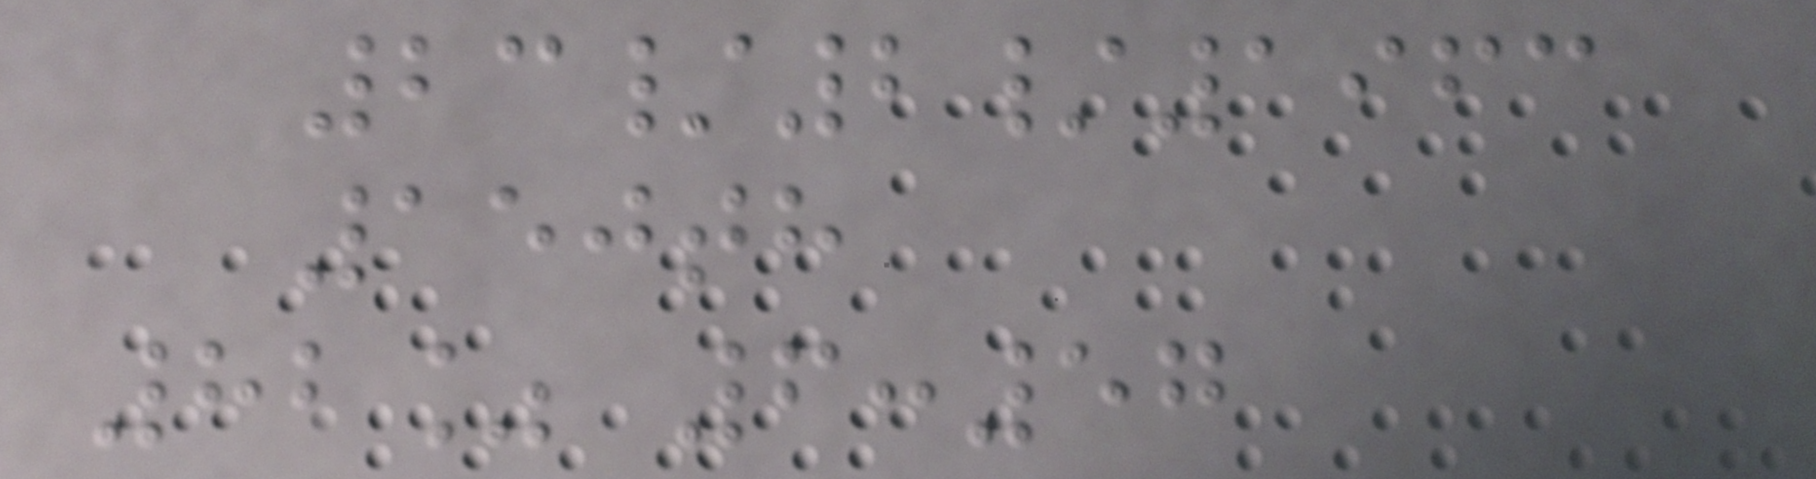23/2/1963
150th
82% 6:57
